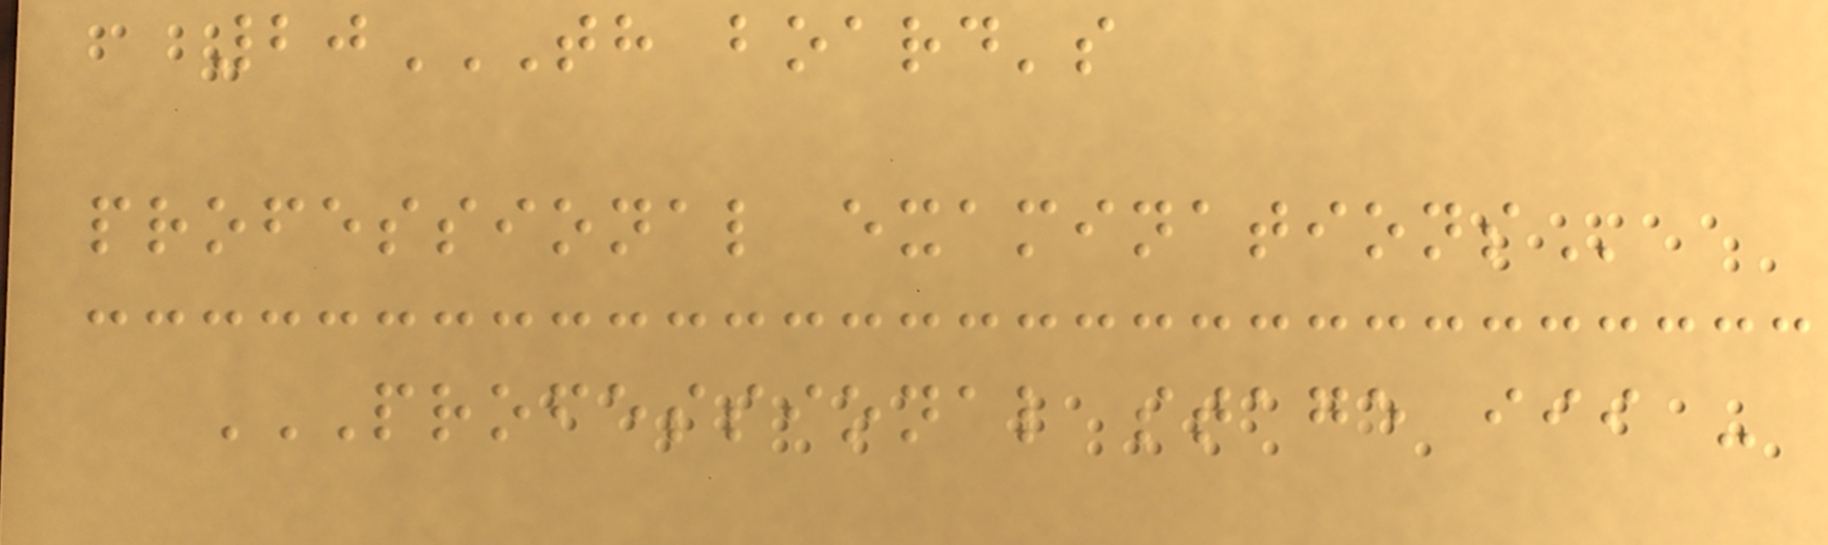20TH BOARD'S
PROFESSIONAL EXAMINATIONS
PROFESSIONAL STAGE III -
